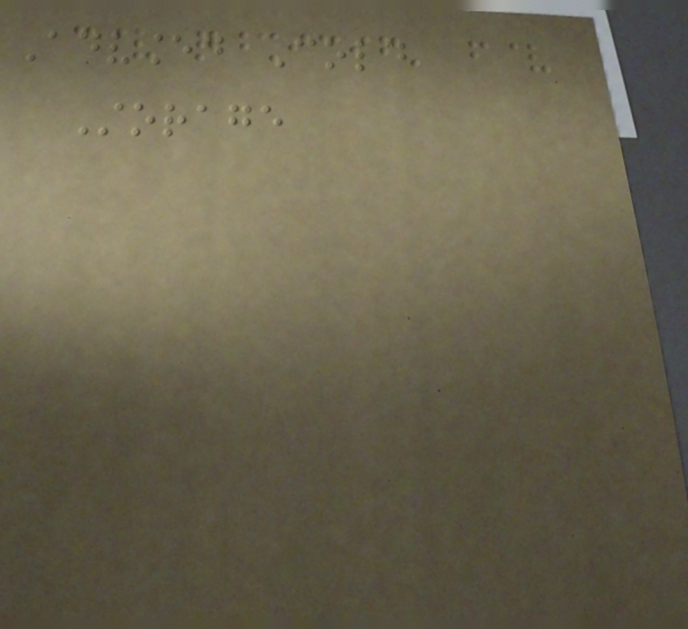Advanced Cold
Storage
